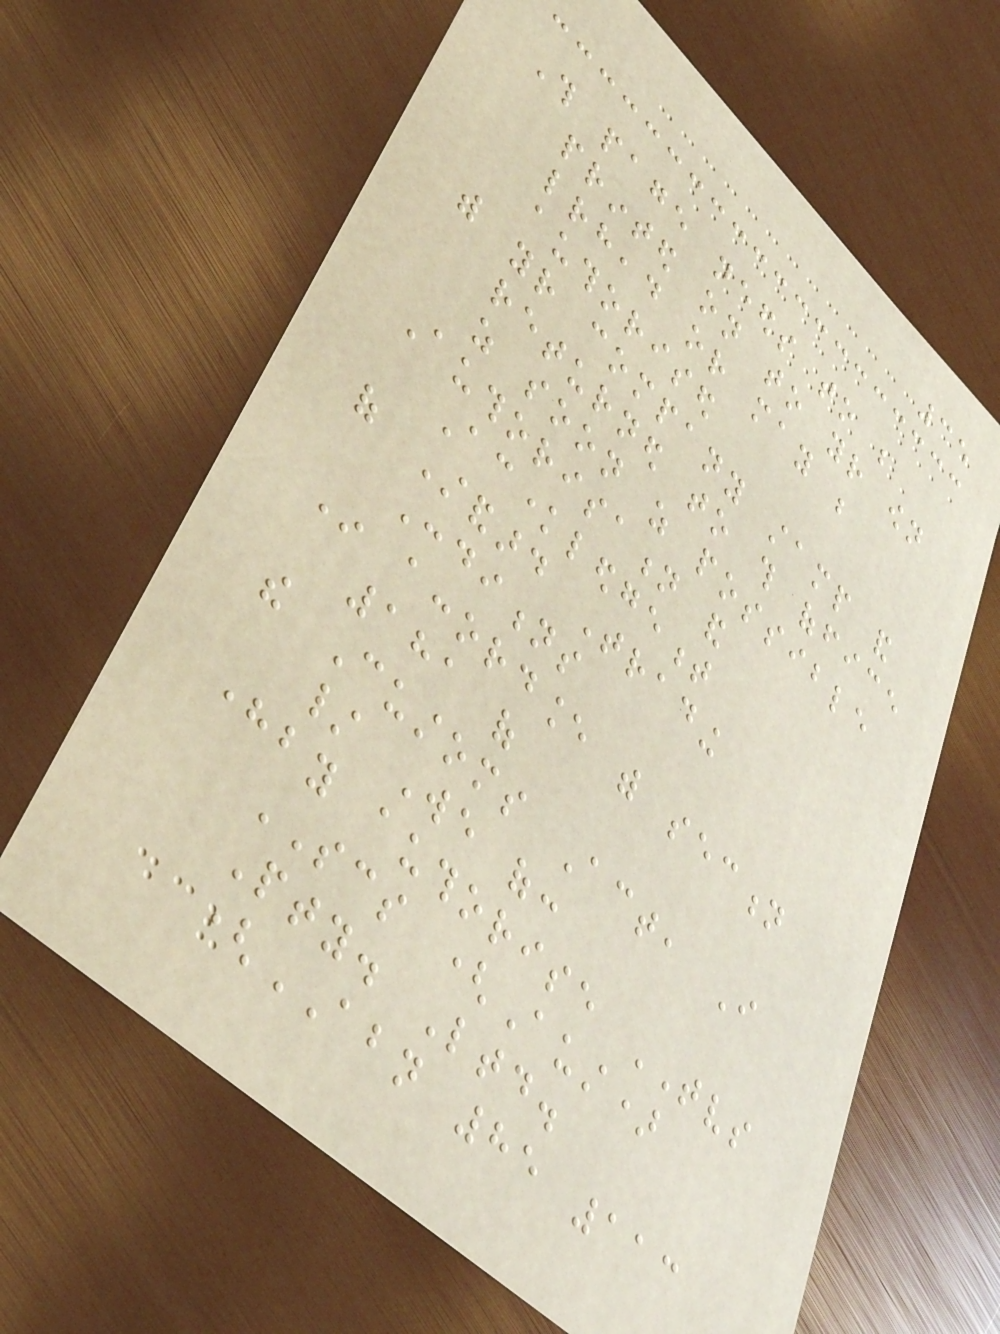35
This page needs to be
printed on to your own
letterhead or may be
authorised
with your company stamp and
returned to this office
as soon as possible
Authorisation and
Acknowledgement
of Standard Trading
Conditions
In accordance with section
181 of
the Customs Act, I
/ We of:
hereby authorise TVS
SCS (Aust)
Pty. Ltd.
(ABN 85 113
